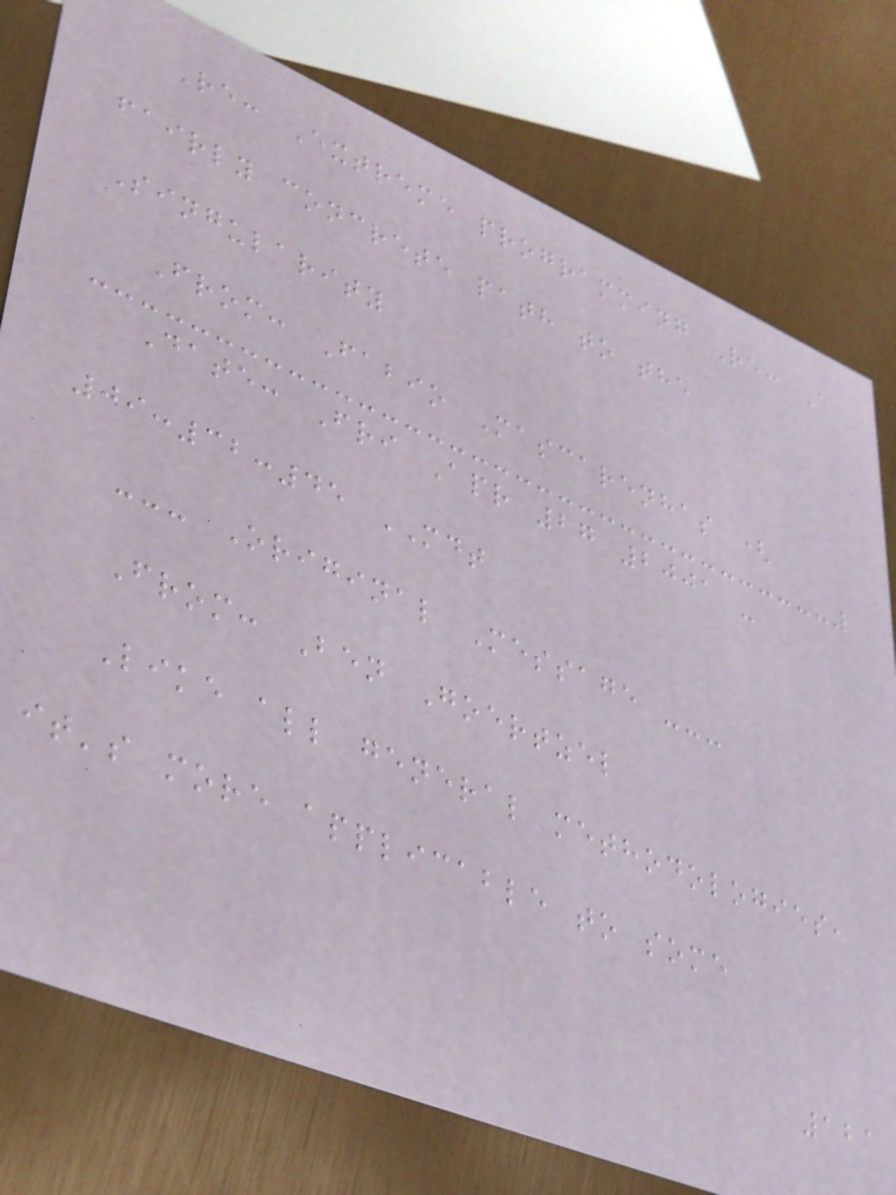Re: Extreme programming Re: A
fairly concrete path to the
Singularity
From: Fabio Mascarenhas (
Date: Fri Apr 27 2001 -
09:32:45 MDT
--- Original Message ---
From: Ben Goertzel
Like all general methodologies,
it's more applicable to some
121
